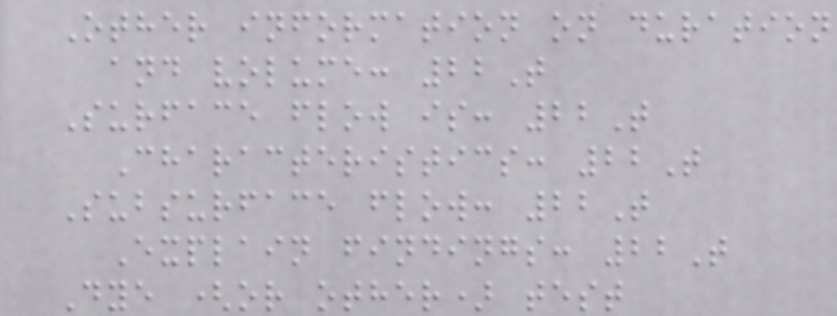Other information on duration
and volume: 22T
Surface flow is: 22T
Characteristics: 22T
Subsurface flow: 22T
Explain findings: 22T
Dye (or other) test
